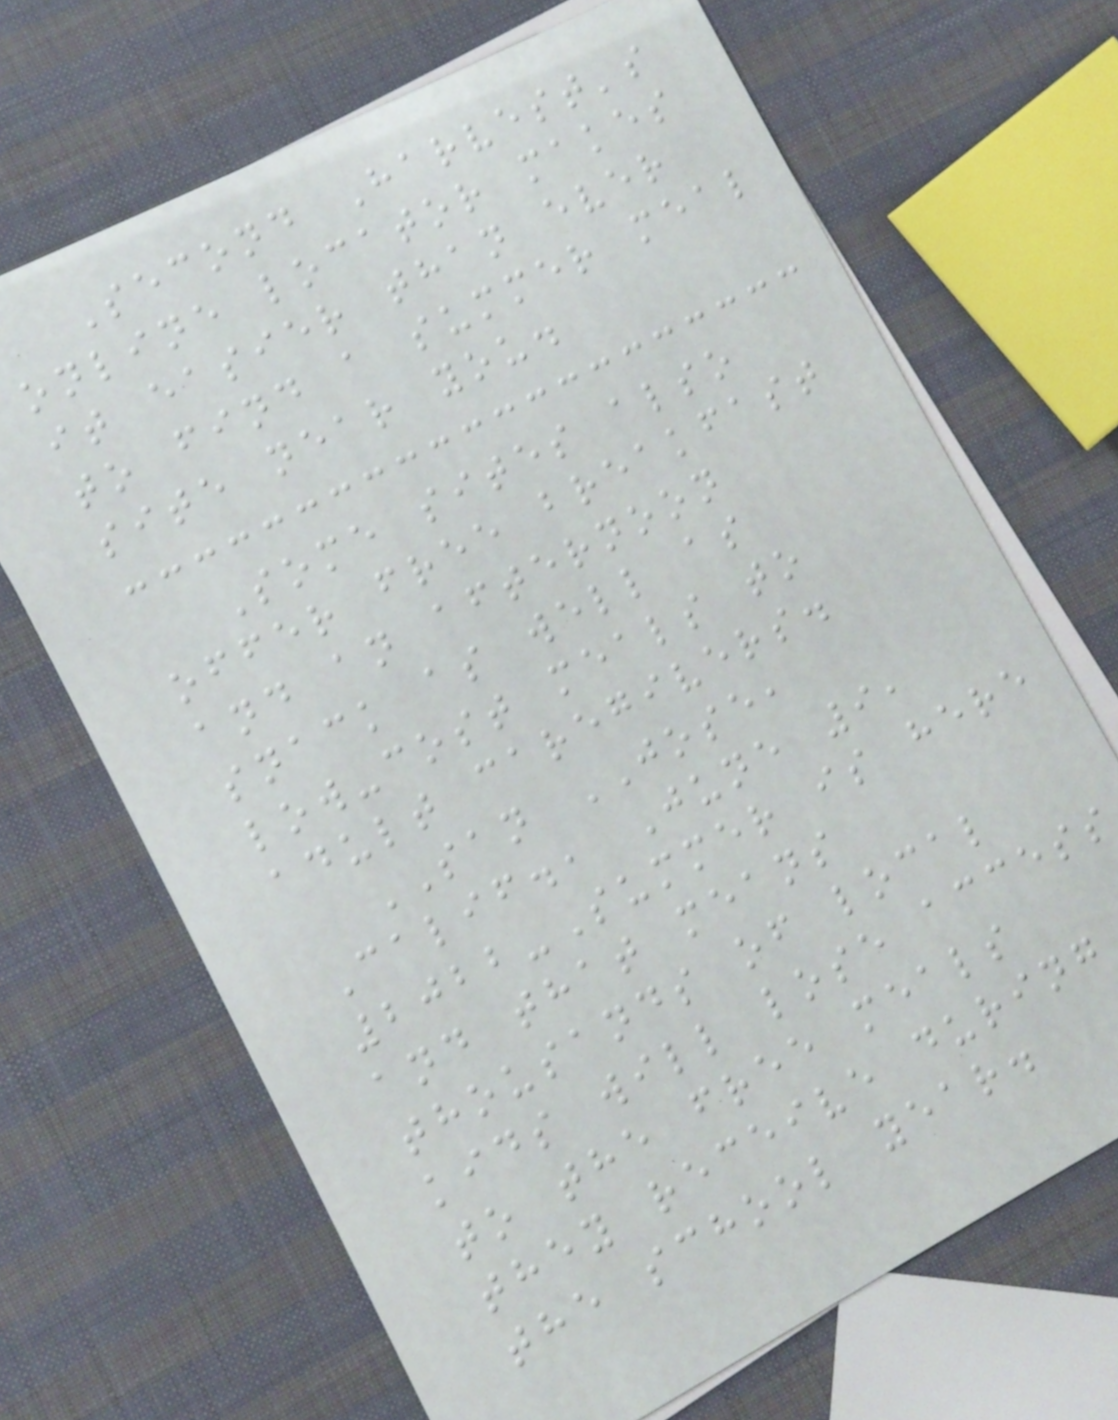Second Harvest's
online locator makes
it easier than ever
to find a summer meal
site near you.
Some sites also
offer free breakfast
and an afternoon
snack as well as
low-cost meals to
adult caregivers.
SAN JOSE,
Calif., June 9,
2022-Summer is here
and that means
thousands of local
kids will lose access
to the free meals
they receive during
the school year.
